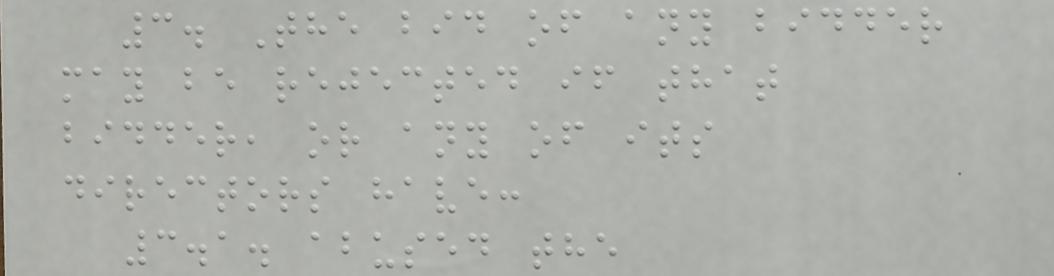3. The bid of any bidder
may be rejected if that
bidder, or any of its
directors have:
3.1. abused the
